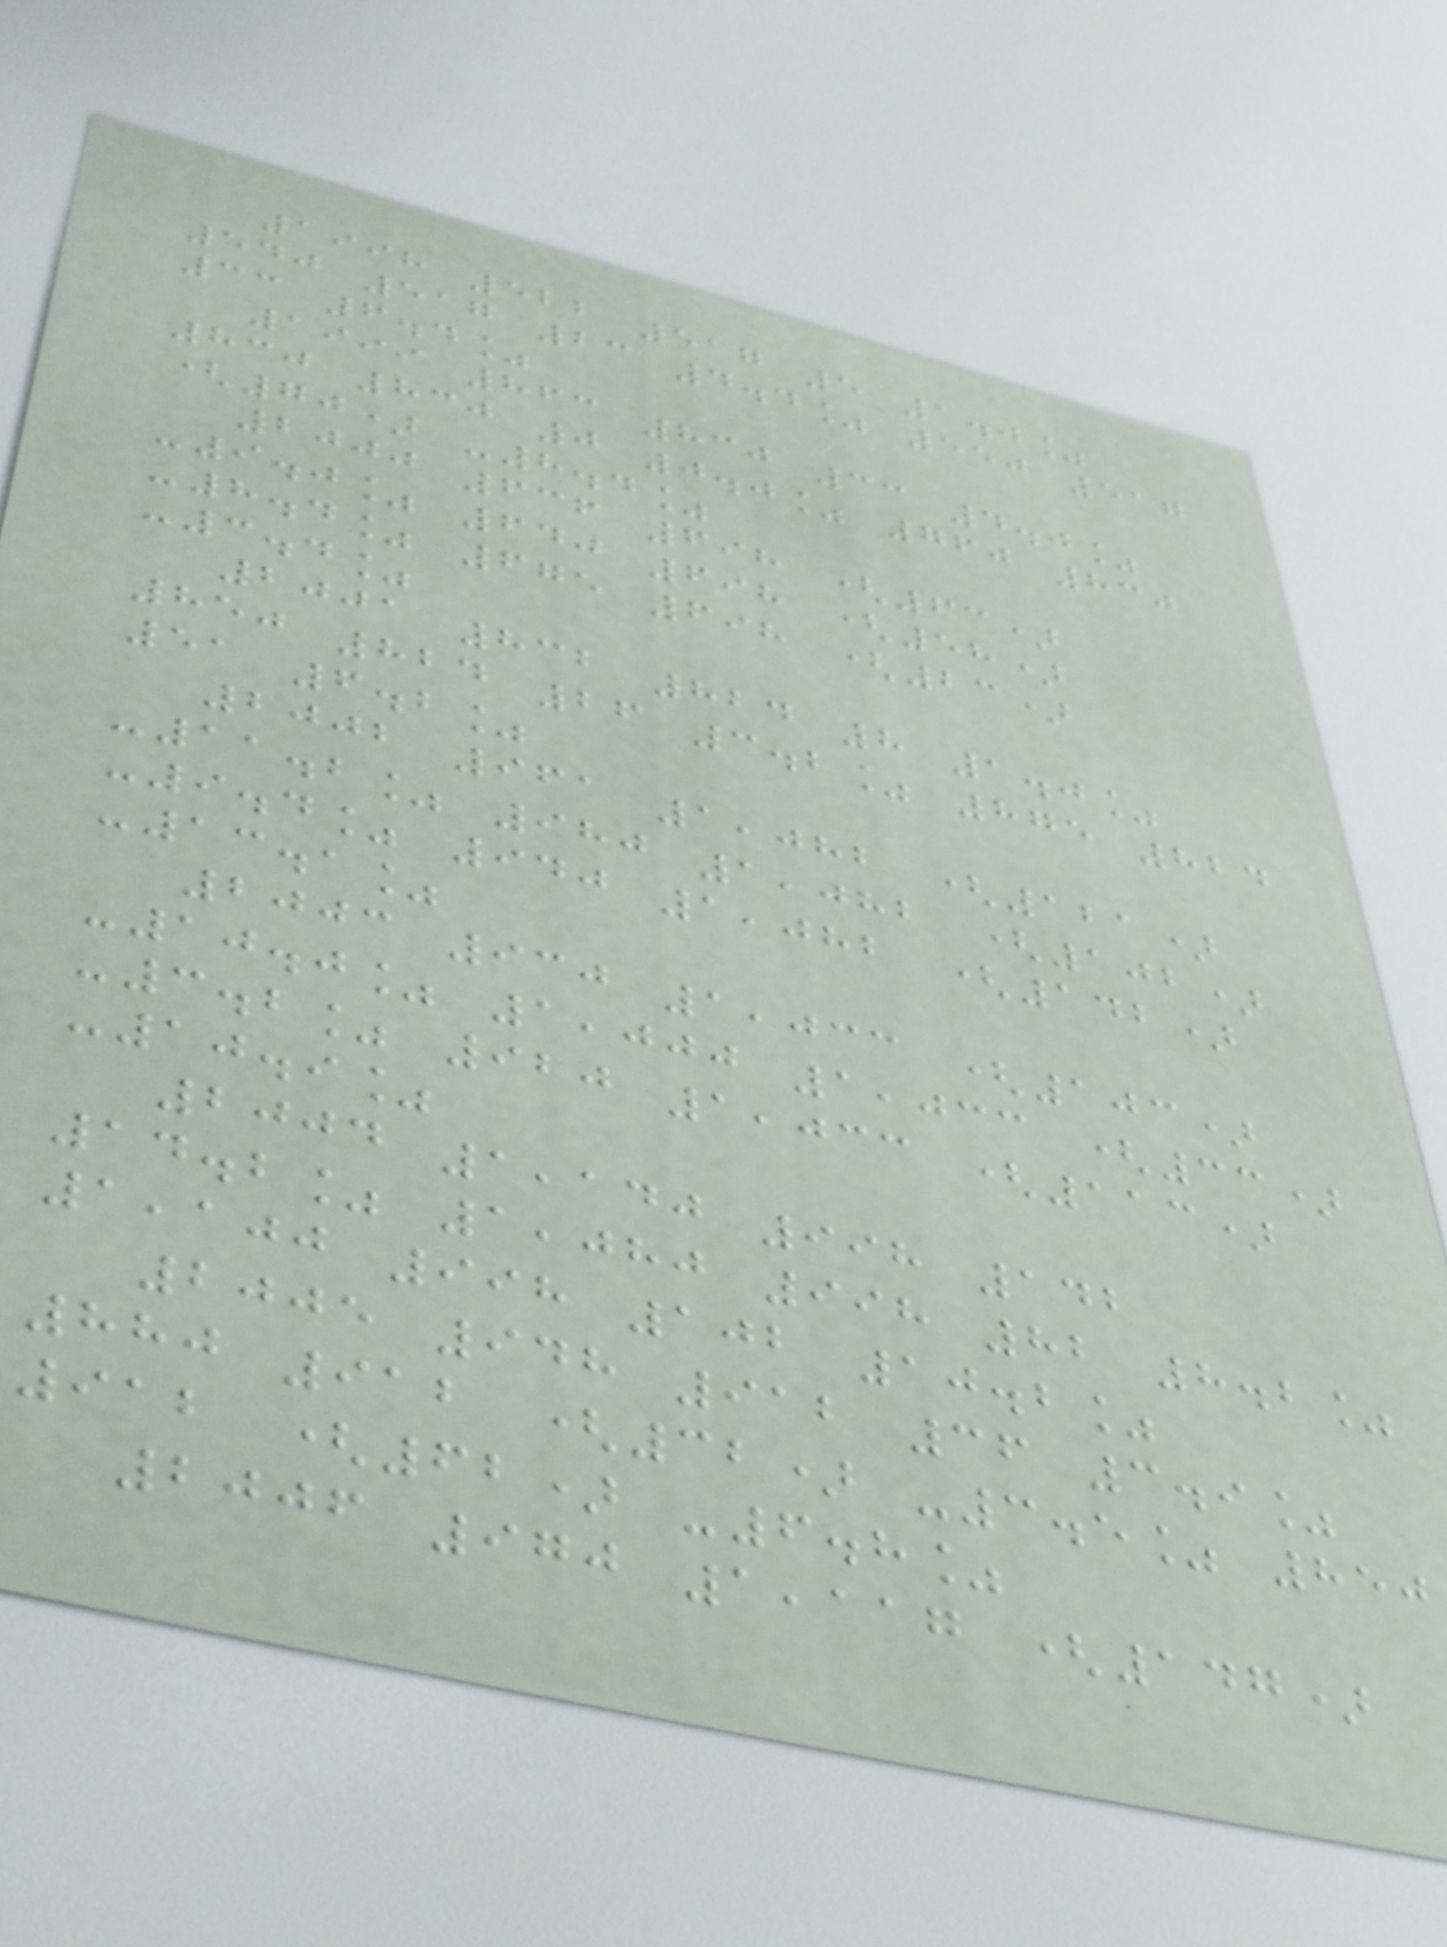1998 522 517 5 1.0%
540 517 23 4.4% 550 517
33 6.4%
1999 863 830 33 4.0%
830 830 0 0.0% 760 830
(70) -8.4%
2000 636 698 (63)
-9.0% 640 698 (58)
-8.4% 675 698 (23)
-3.4%
2001 832 824 8 1.0%
850 824 26 3.2% 875 824
51 6.2%
2002 961 1,082 (121)
-11.2% 980 1,082 (102)
-9.4% 940 1,082 (142)
-13.1%
2003 930 1,033 (103)
-10.0% 1,000 1,033 (33)
-3.2% 920 1,033 (113)
-10.9%
2004 1,140 998 142
14.2% 1,080 998 82 8.2%
1,100 998 102 10.2%
2005 948 912 36 3.9%
880 912 (32) -3.5% 850
912 (62) -6.8%
2006 970 1,117 (147)
